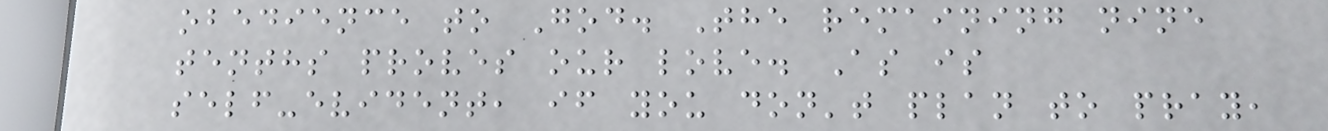obedience to God. The remaining nine
tenths proves our love. As is
self-evident, if you don't plan to pray,
